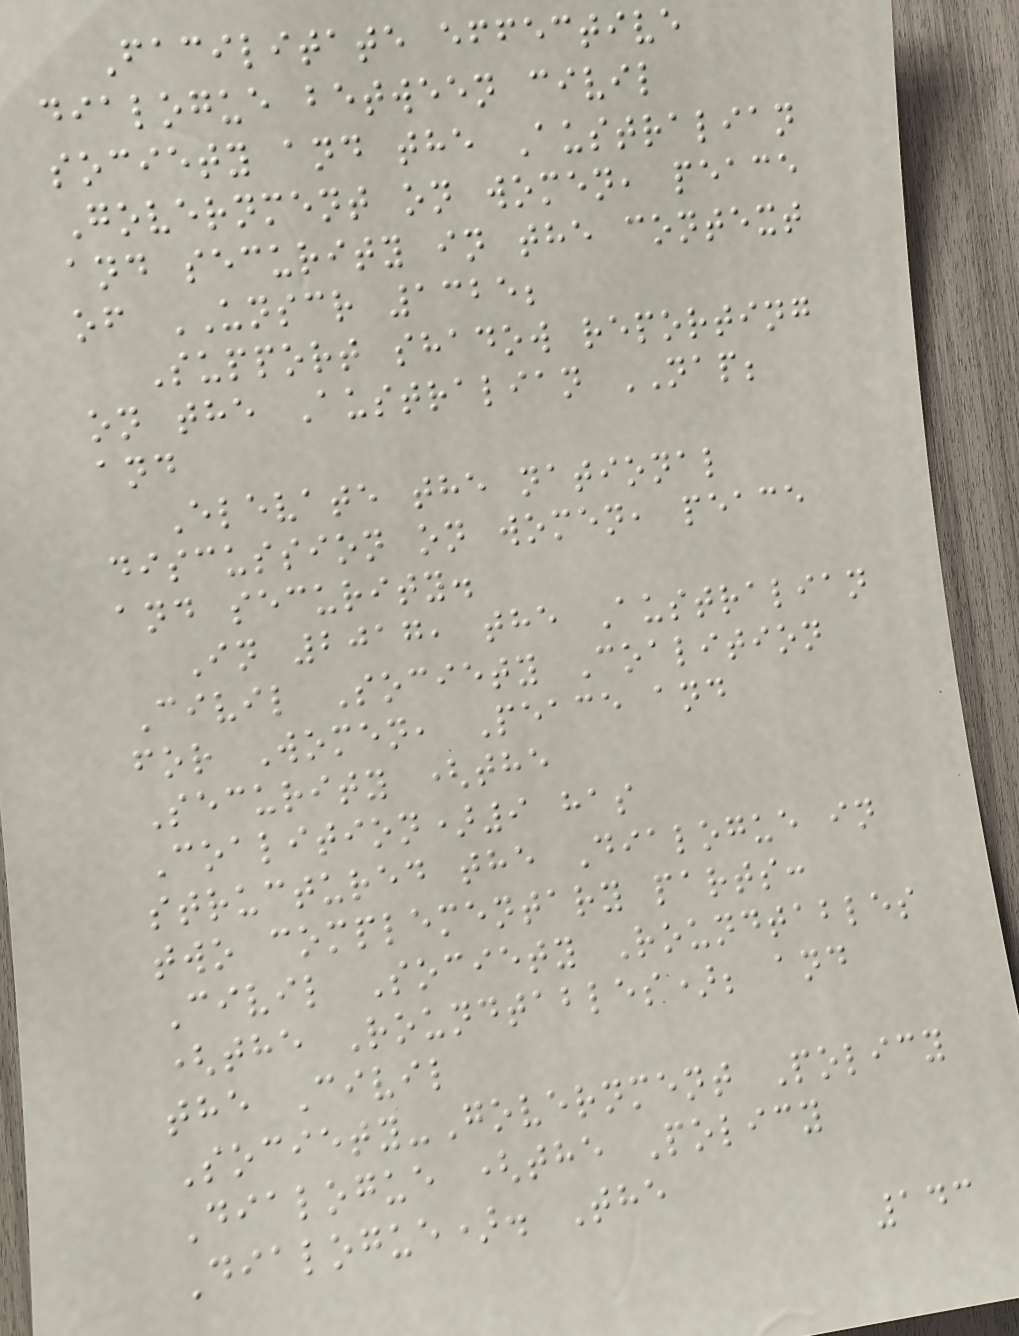Facilitate effective
dialogue between civil
society and the Australian
Government on women, peace
and security in the context
of UNSCR 1325;
Support shadow reporting
on the Australian NAP;
and
Elevate the national
discussion on women, peace
and security.
In 2017, the Australian
Civil Society Coalition
for Women, Peace and
Security (the
Coalition)9 has
structured the Dialogue in
two complementary parts:
Civil Society Roundtables
(the Roundtables); and
the Civil
Society-Government Policy
Dialogue (the Policy
Dialogue). The
143
